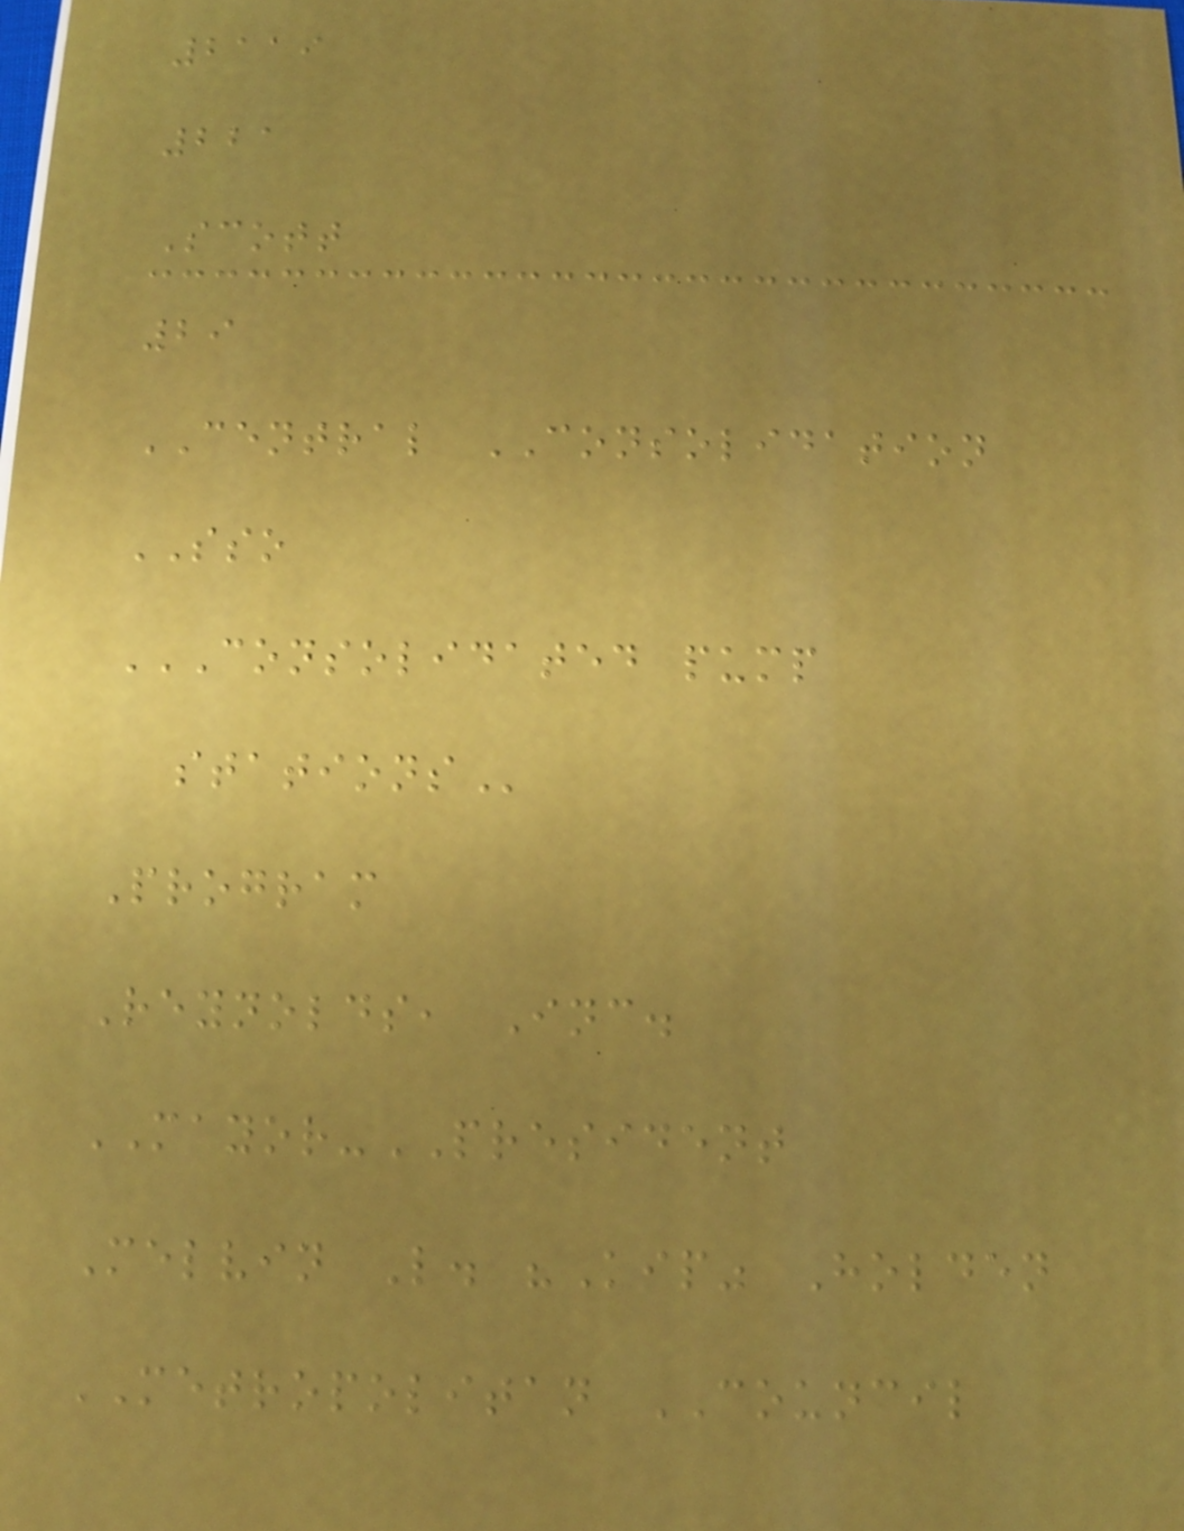2119
221
Scott
29
CENTRAL CONSOLIDATION
SSO
CONSOLIDATED PUMP
STATIONS
Program
Reynolds, Inc.
MAYOR-PRESIDENT
Melvin L. "Kip" Holden
METROPOLITAN COUNCIL
